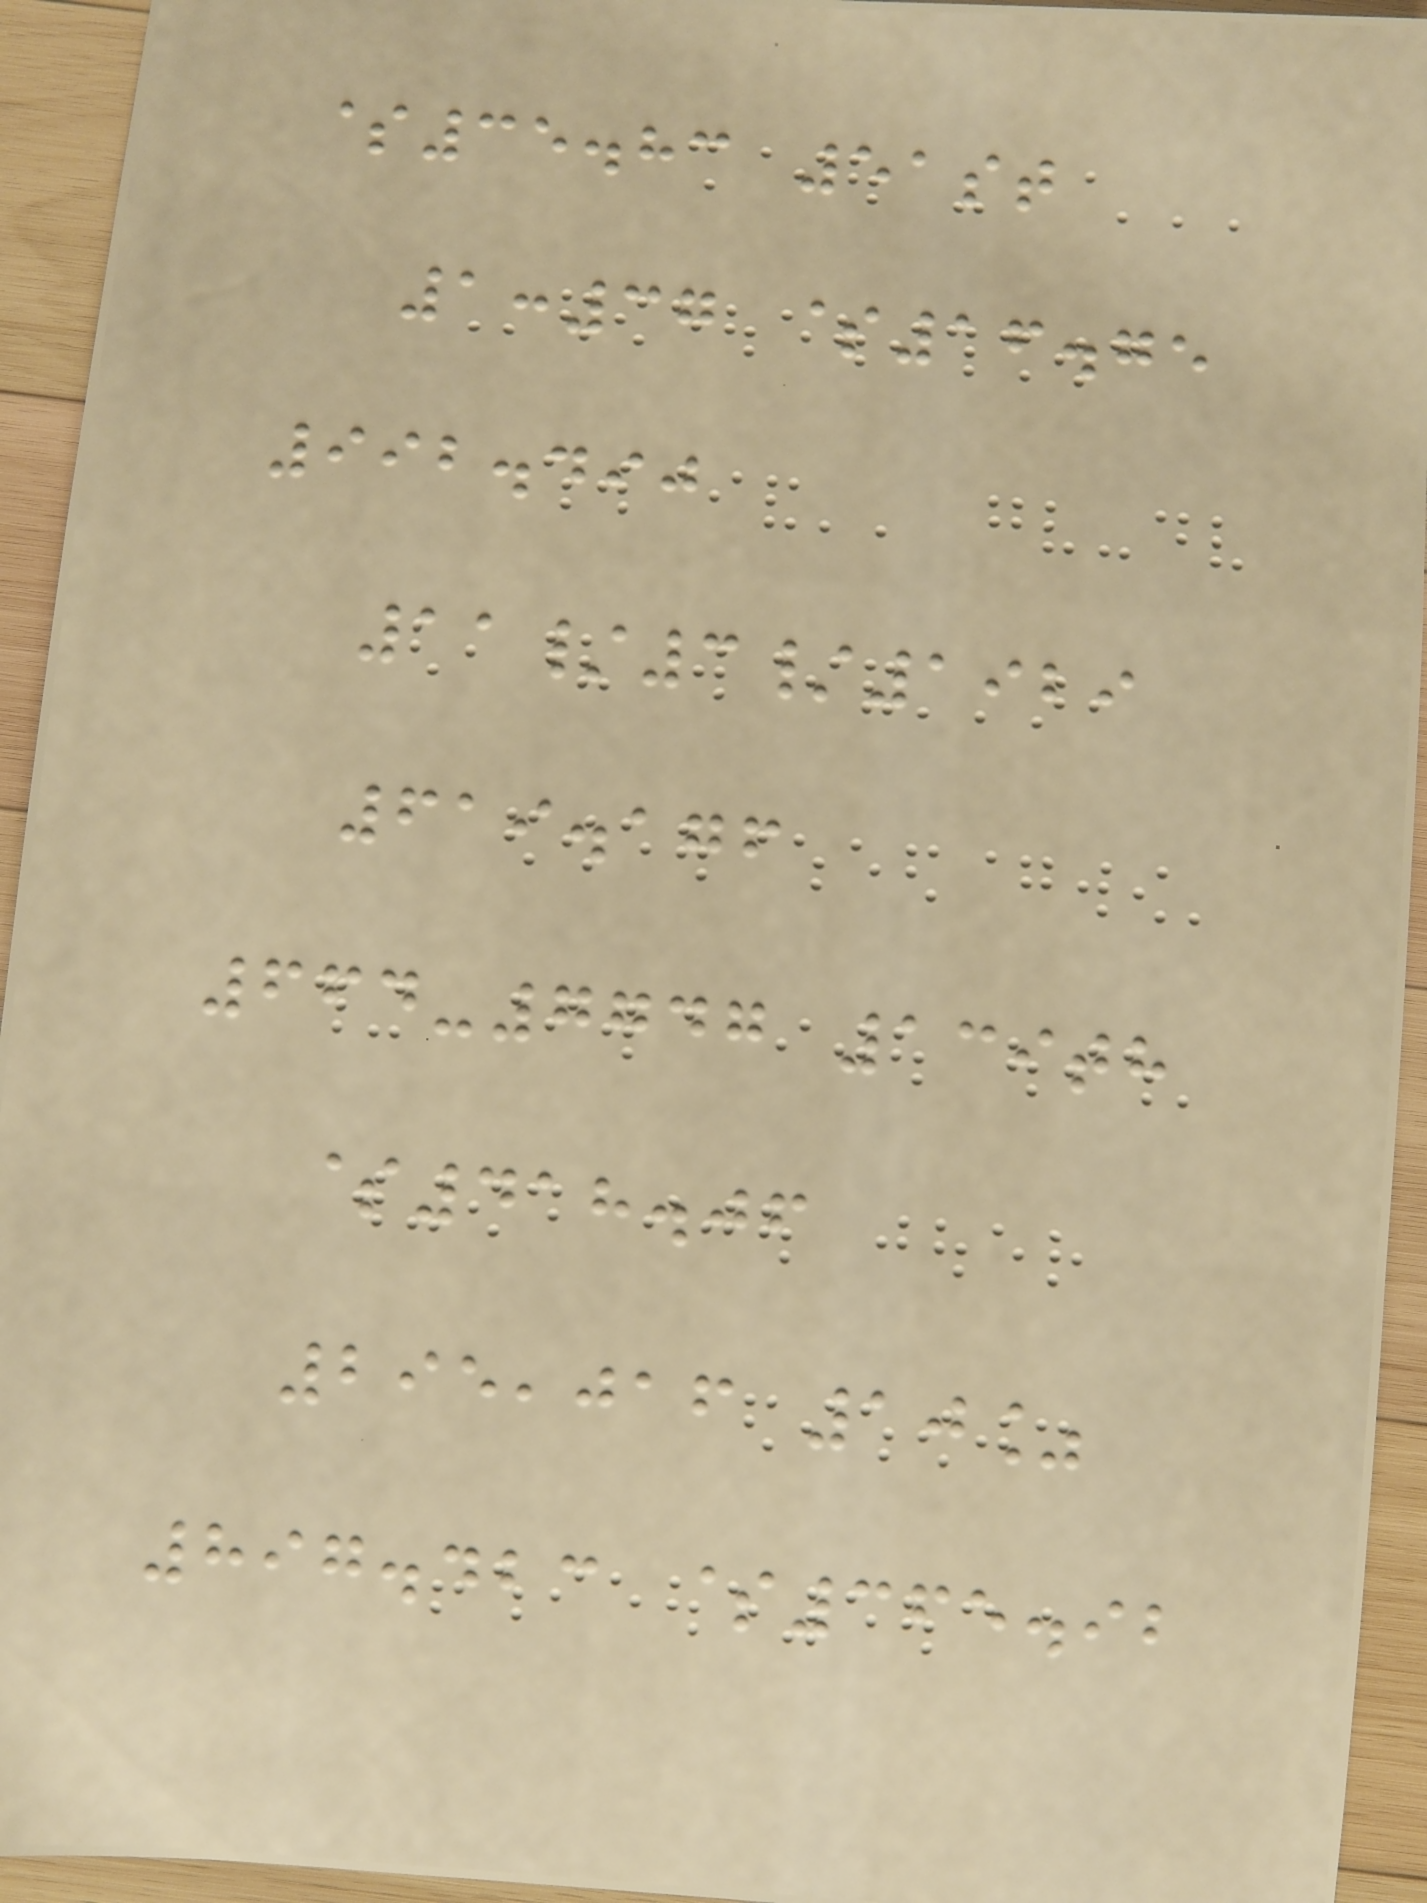$35.83 51st
1:37 $16.75
992.490
11/3/1929
619.176
664-7747 139th
$418.06
295,016 10%
897.423 $365.92
